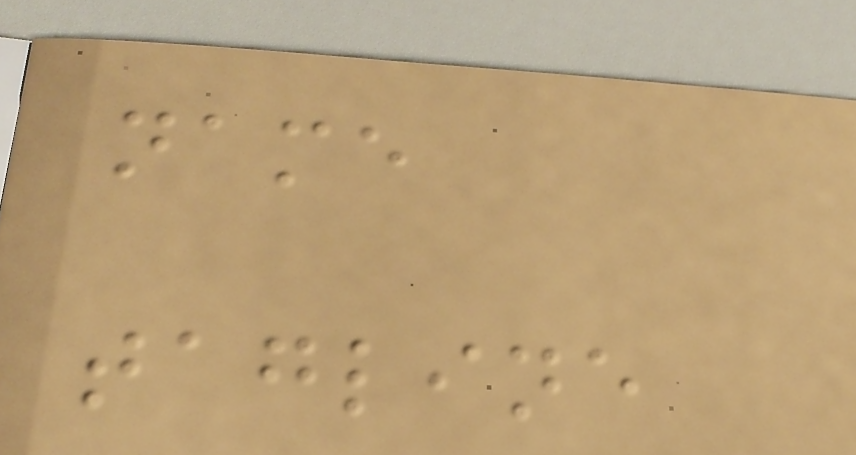name
tagline
